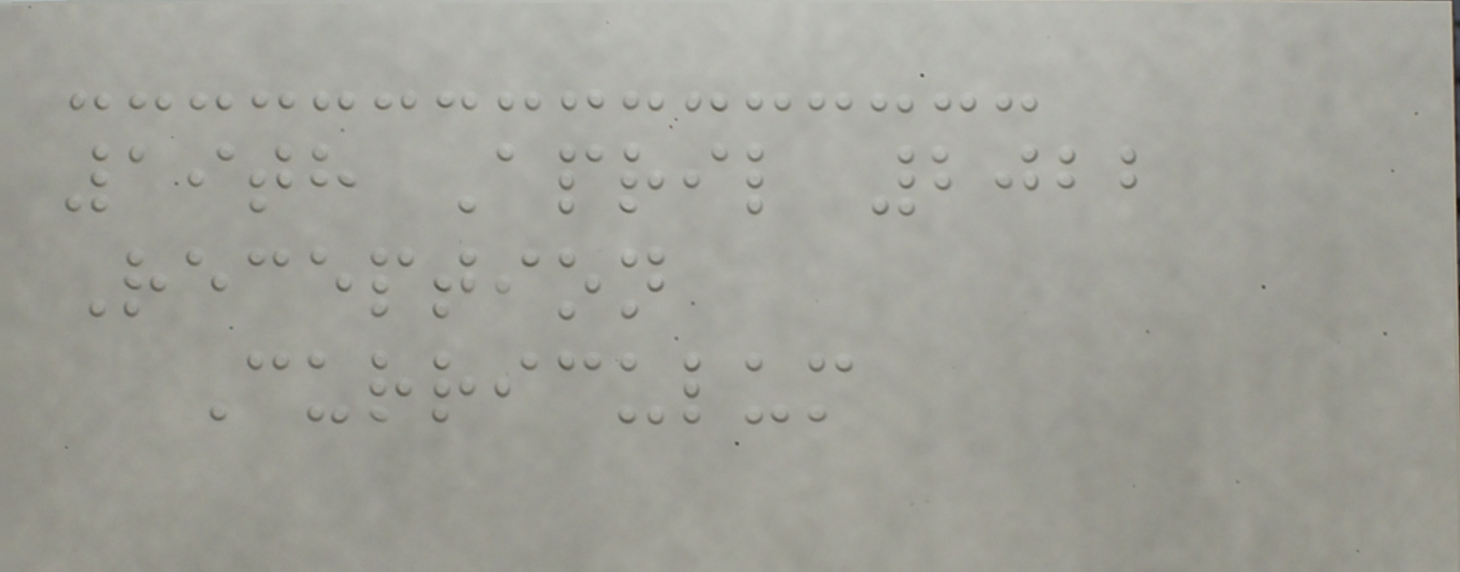19th April 2022
Reception
Curriculum
